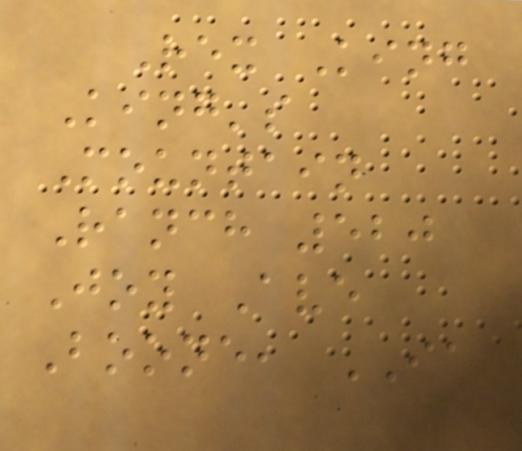Rex King
King's
Mountain
Ranch 520
Joy Ave
Boone, IA
